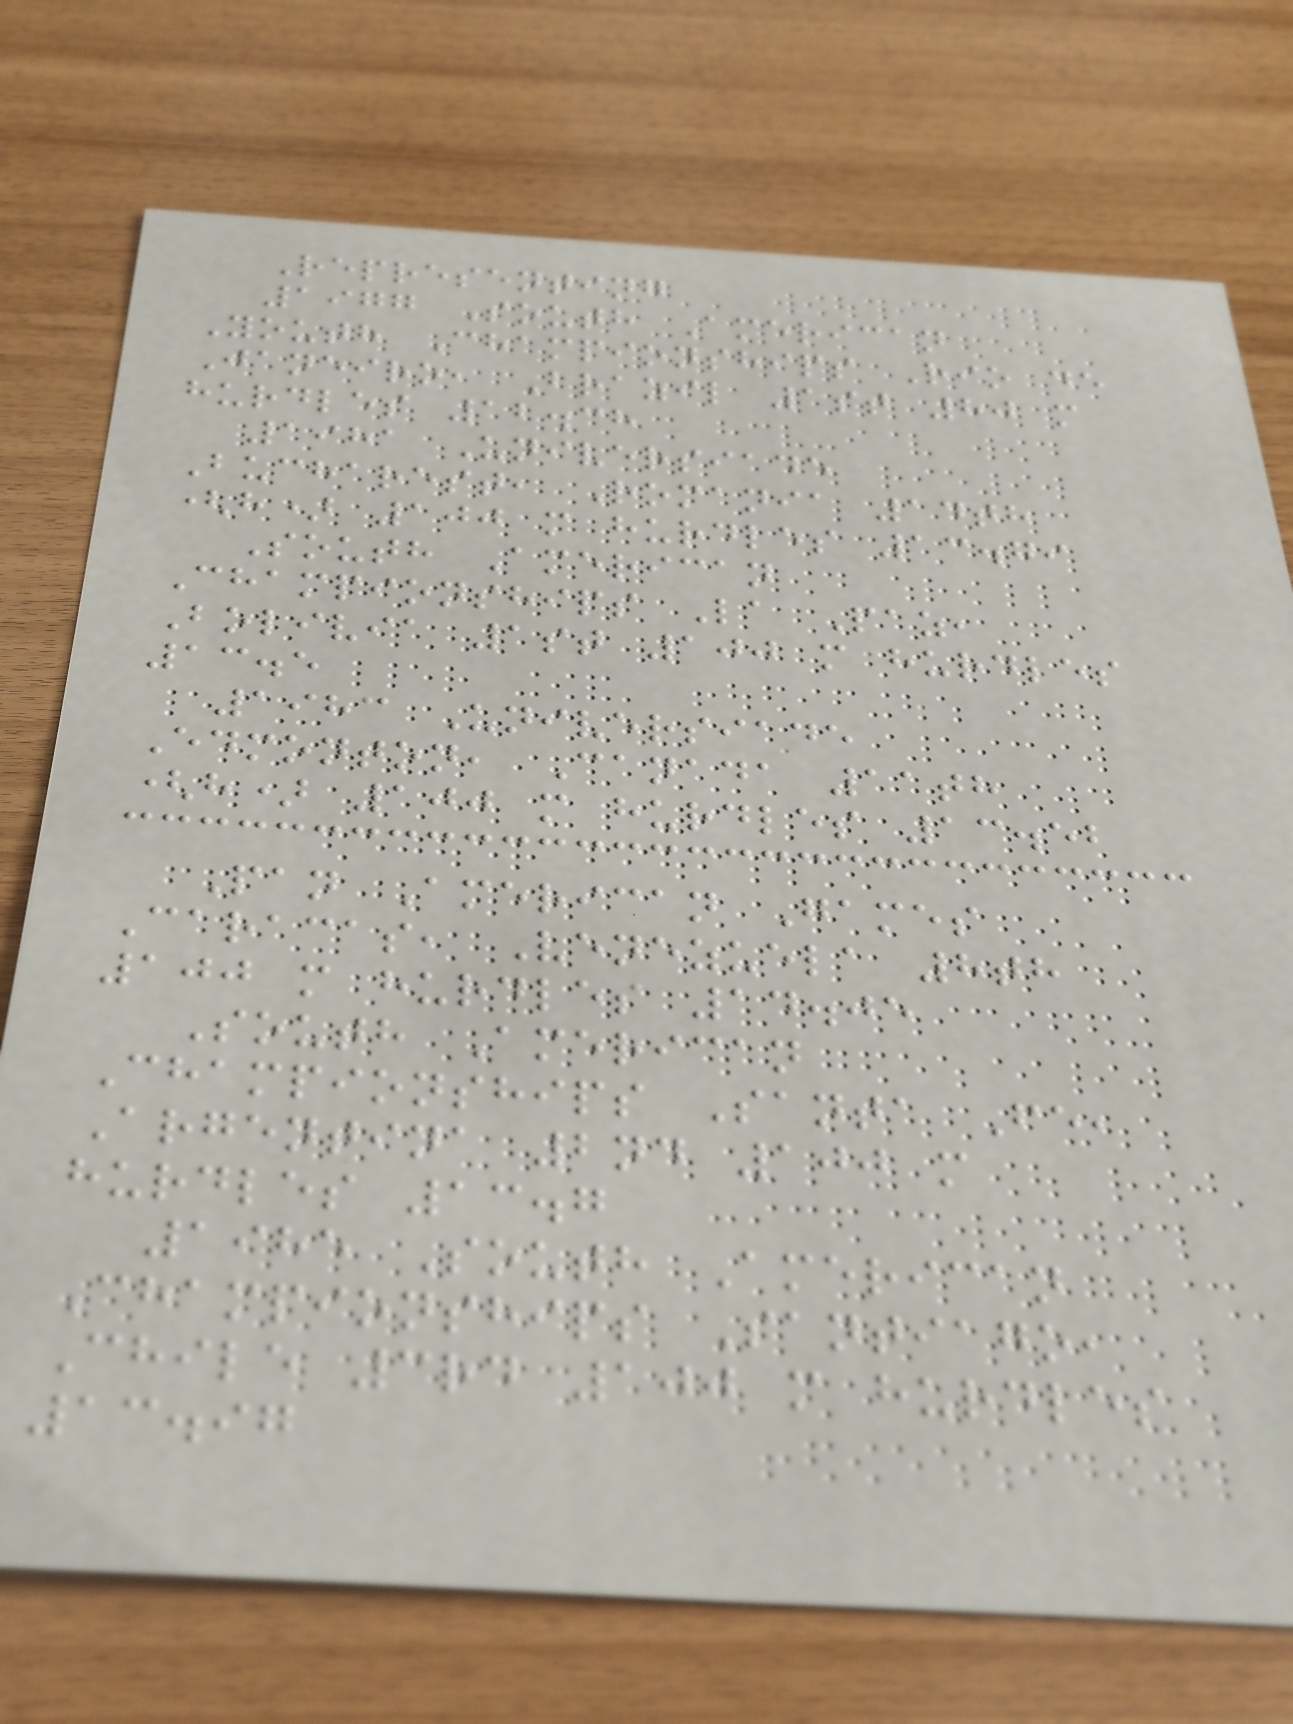Representing
1977 South American
Youth Championships Rio de
Janeiro, Brazil 1st 80 m
hurdles 12.38
1981 Universiade
Bucharest, Romania 14th
(h) 100 m hurdles 13.79
South American
Championships La Paz,
Bolivia 1st 100 m hurdles
13.5
1983 Universiade
Edmonton, Canada 11th
(h) 100 m hurdles 13.52
Pan American Games
Caracas, Venezuela 8th
100 m hurdles 14.05
South American
Championships Santa Fe,
Argentina 2nd 100 m
hurdles 13.7
1985 South American
Championships Santiago,
Chile 3rd 100 m hurdles
13.97
